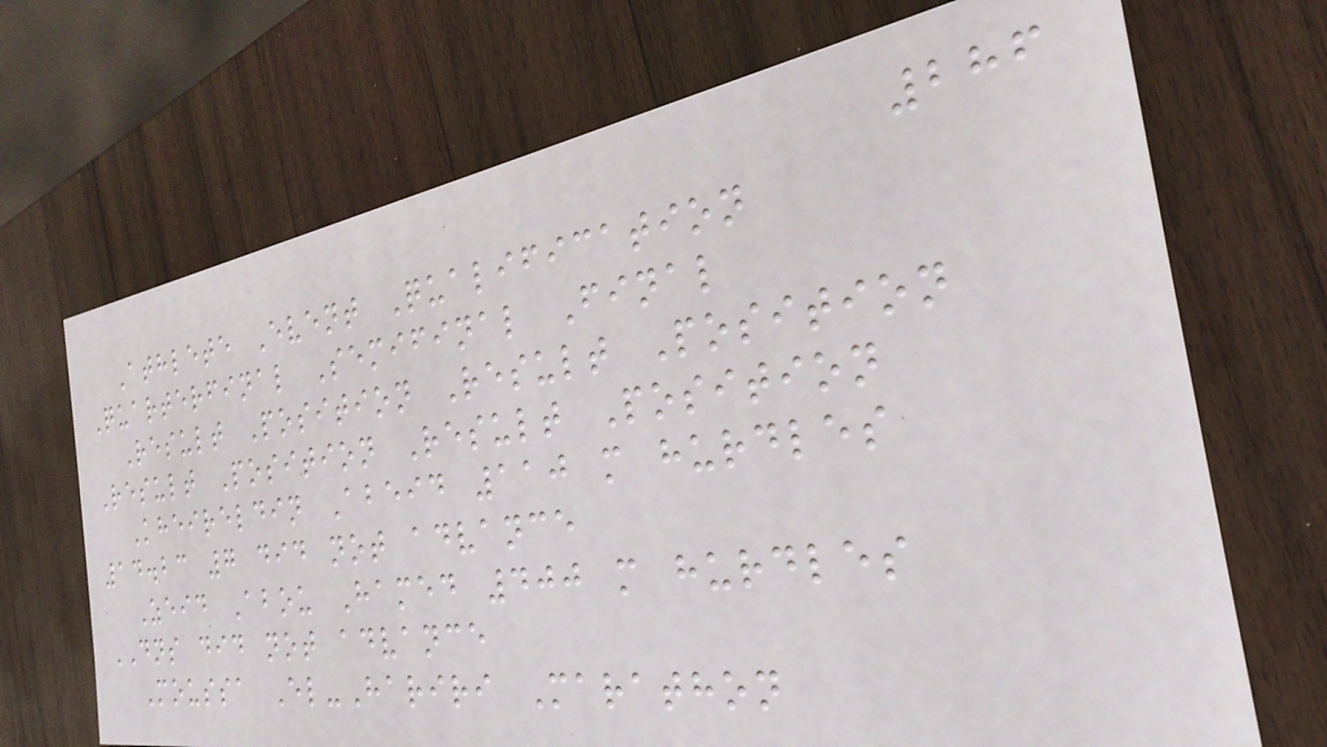286
Athlete Event Qualification
Quarterfinal Semifinal Final
Result Position Result Position
Result Position Result Position
Kheireldin Abeid 110 m hurdles
14.23 7 did not advance
Zeid Abou Hamed 400 m hurdles
DNS did not advance
Moussa El-Hariri Marathon
